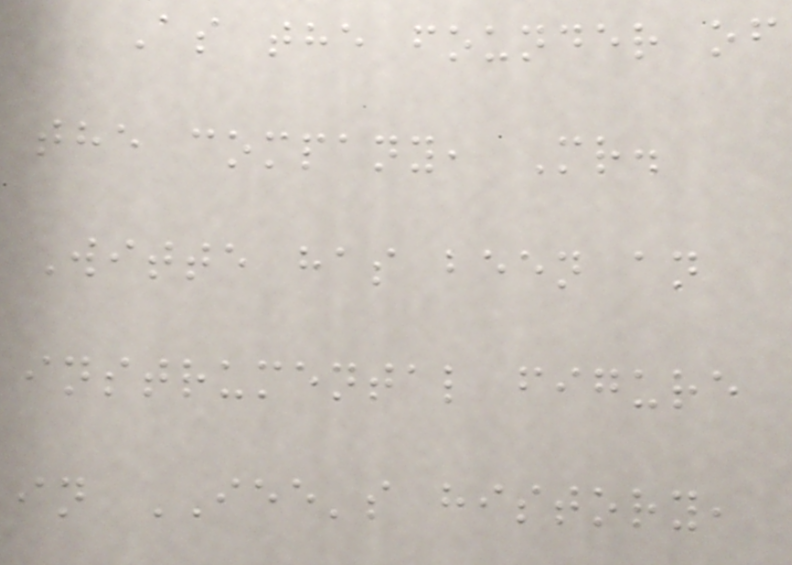As the founder of
the company, Mr.
Witte has been an
instrumental figure
in IEE's history,
